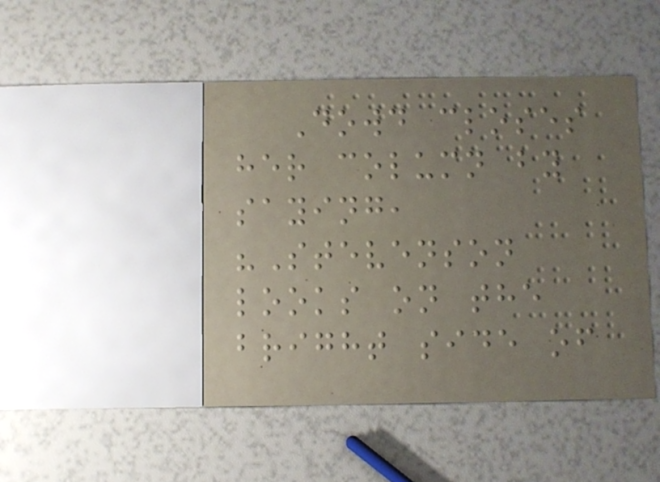Dowd closes
her column by
saying,
"Stevenson
looks on the
bright side of
